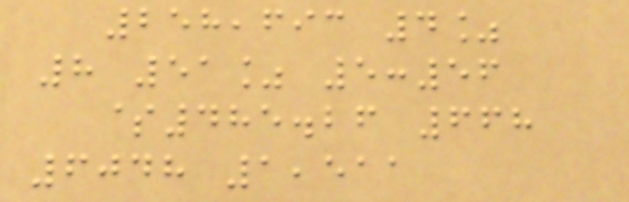258,693 4%
8 51% 5:56
$485.26 668
6048 1,511
